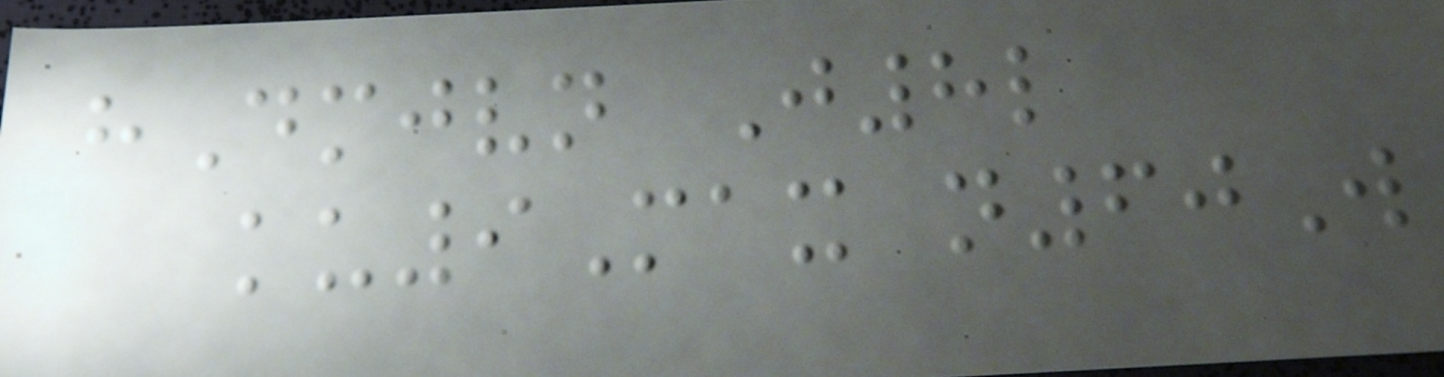hDmjvn J8l
ku9Max n60W
